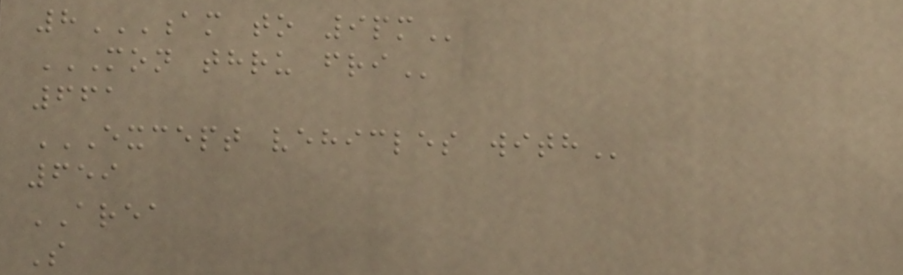8AM TO 9PM
MON THRU FRI
661
EXCEPT VEHICLES WITH
659
AREA
S
